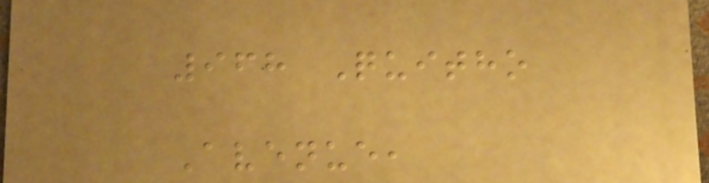968 Quitho
Avenue,
